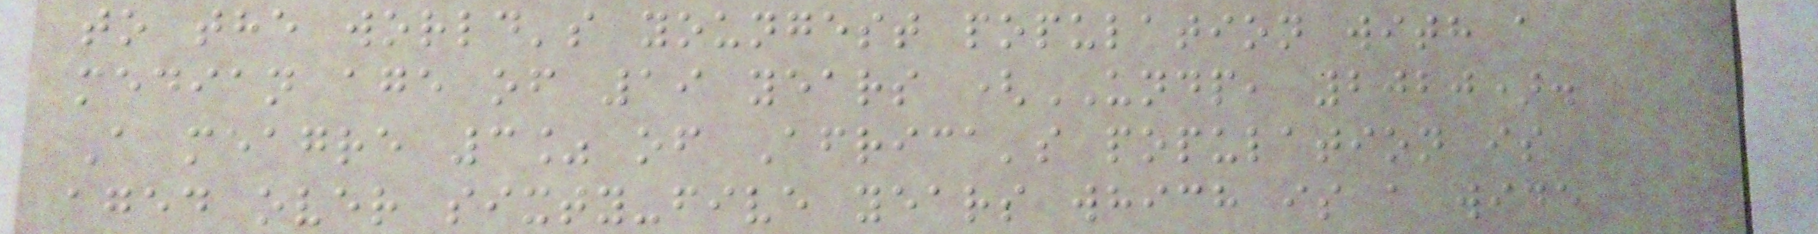to the world's youngest population with a
median age of 19 years (UNDP, 2020).
A meagre 3% of Africa's population is
aged over sixty-five years which is a wide
